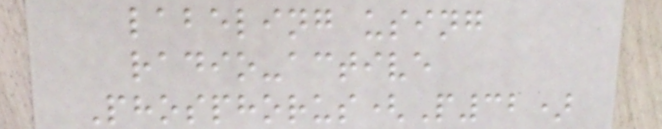labeling using
radio-active
Phosphorus(P32)
